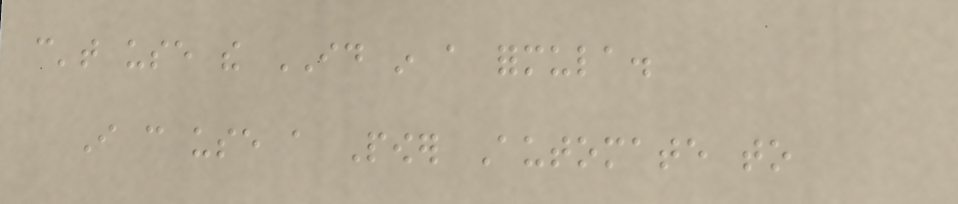can't use the ID in a formula.
I can use a Power Automate to
